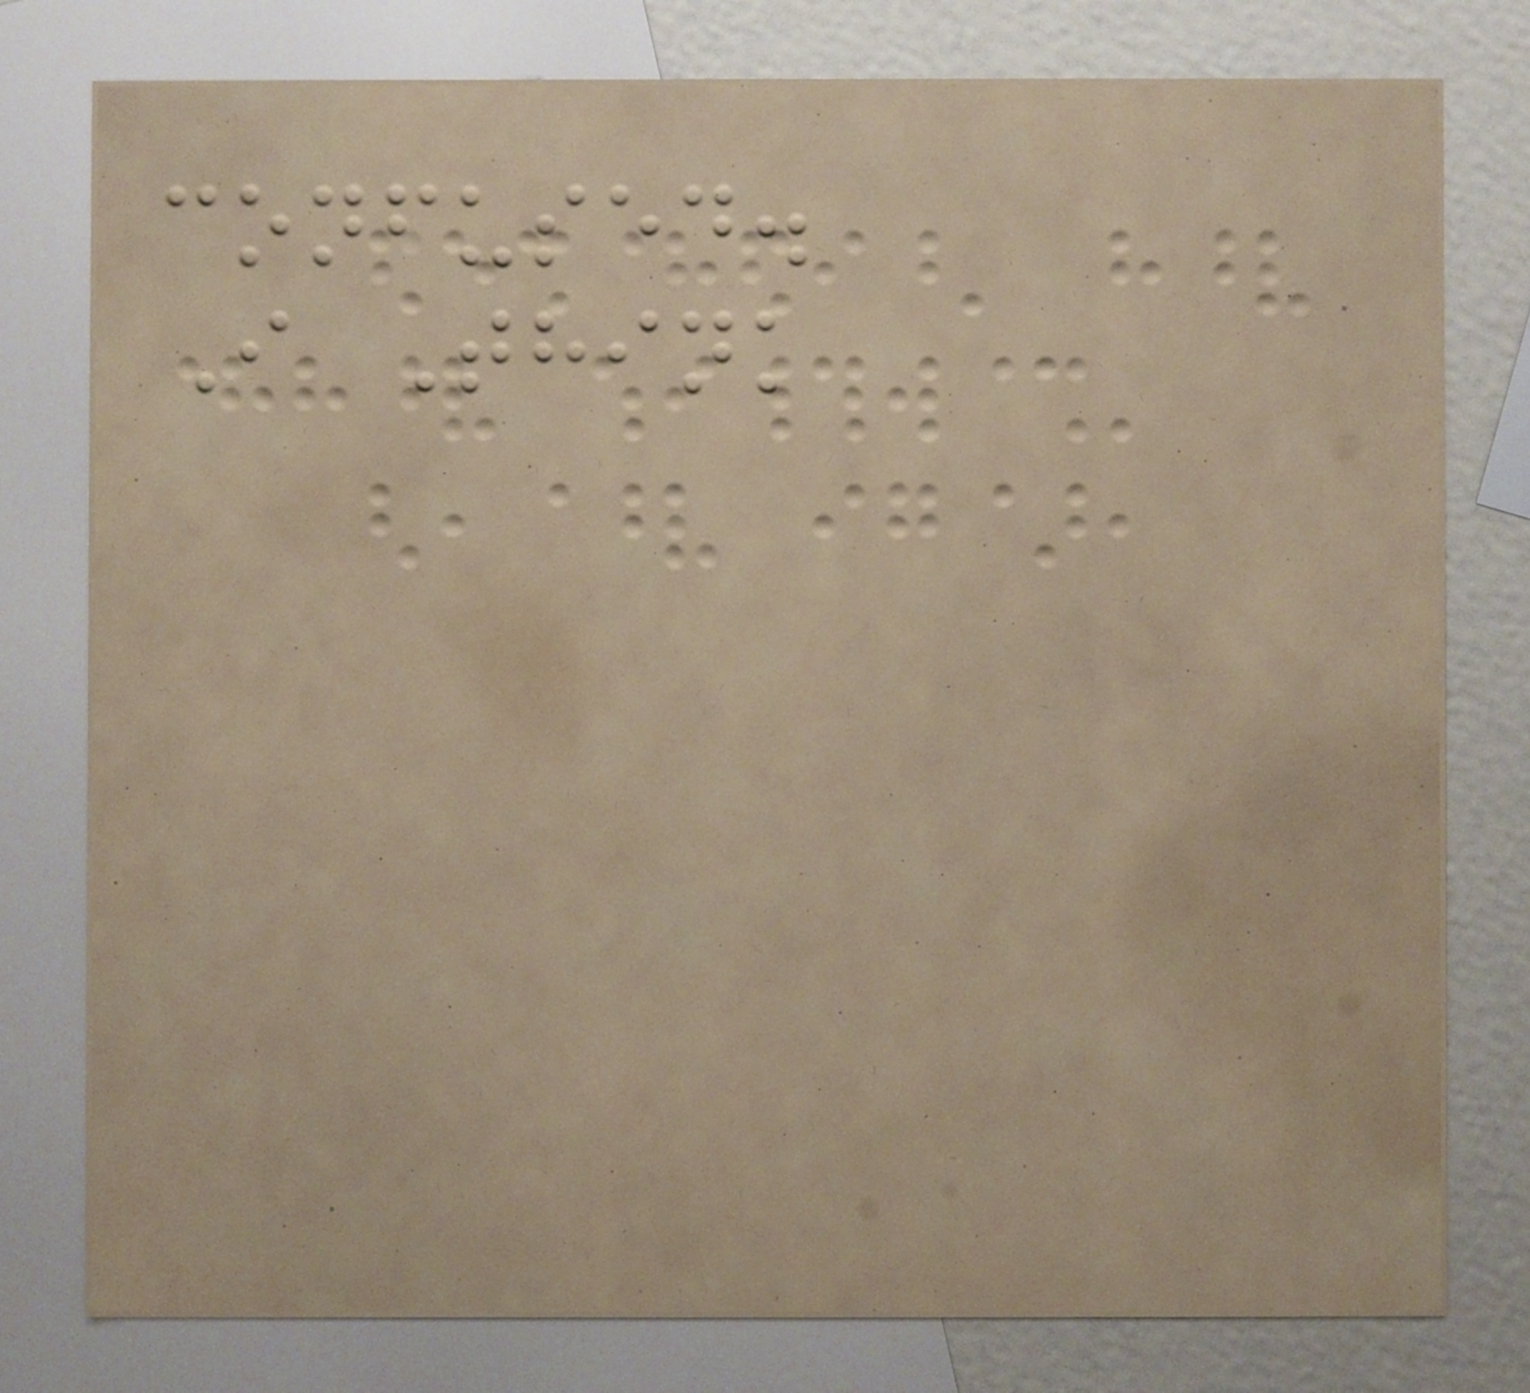confused.
I Think
